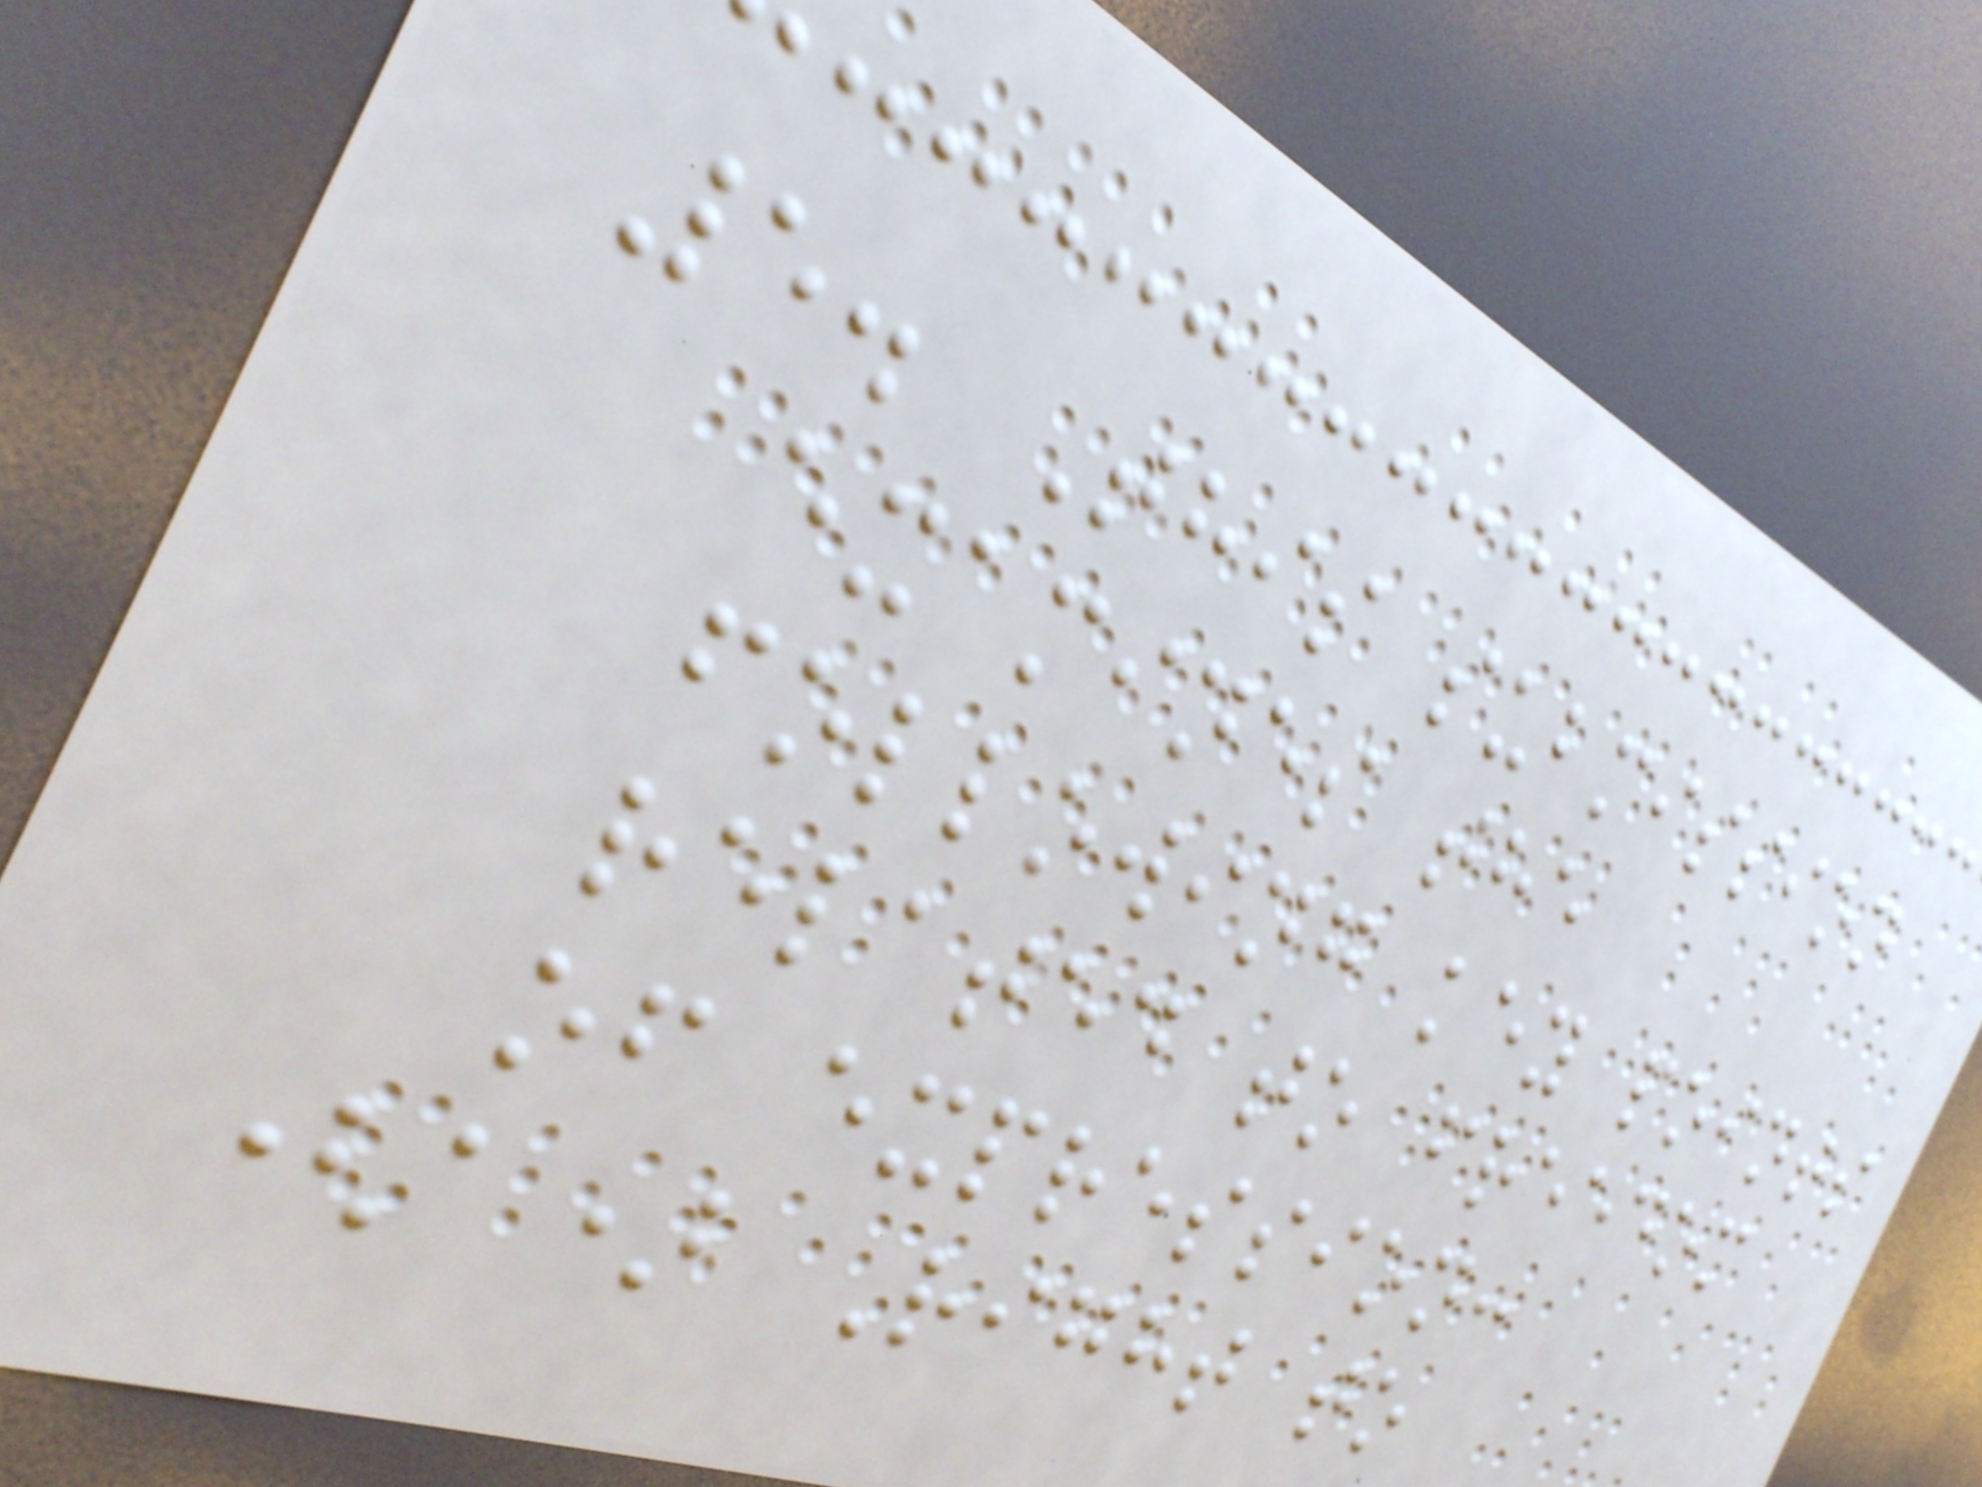5. This submission
examines the
following key points
related to freedom
of expression:
(a) Right to
